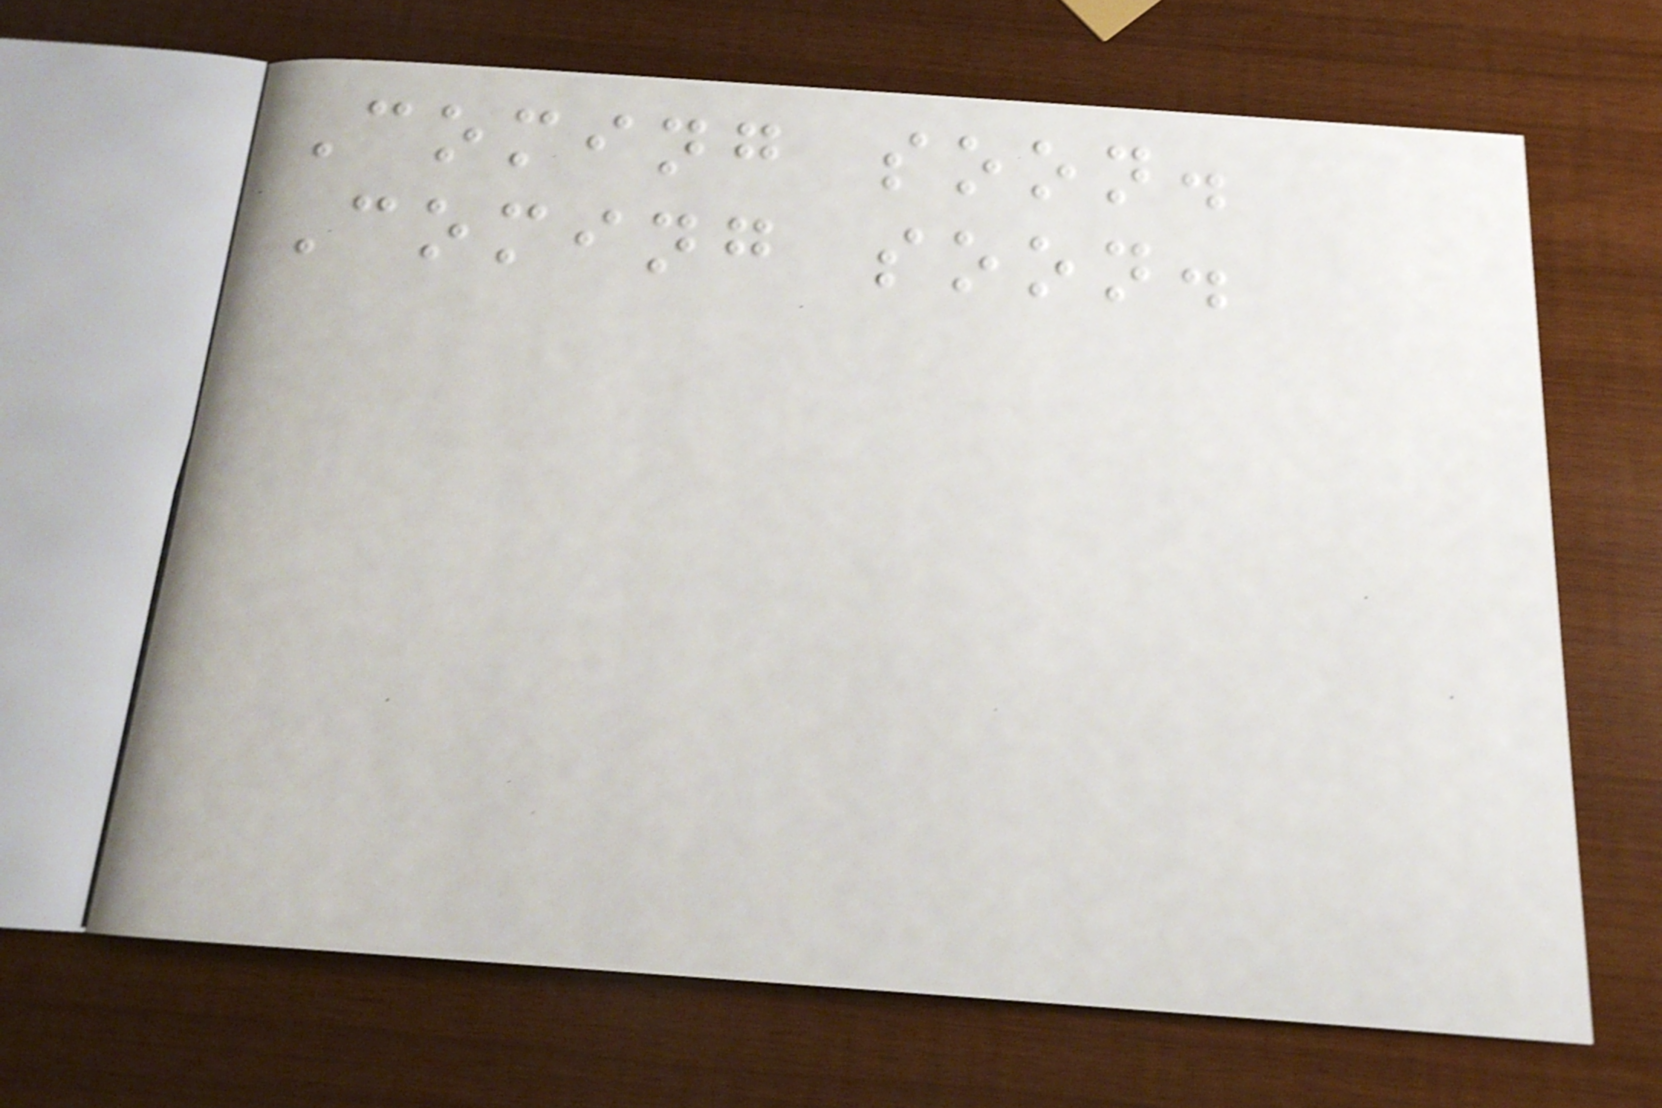Coming soon.
Coming soon.
